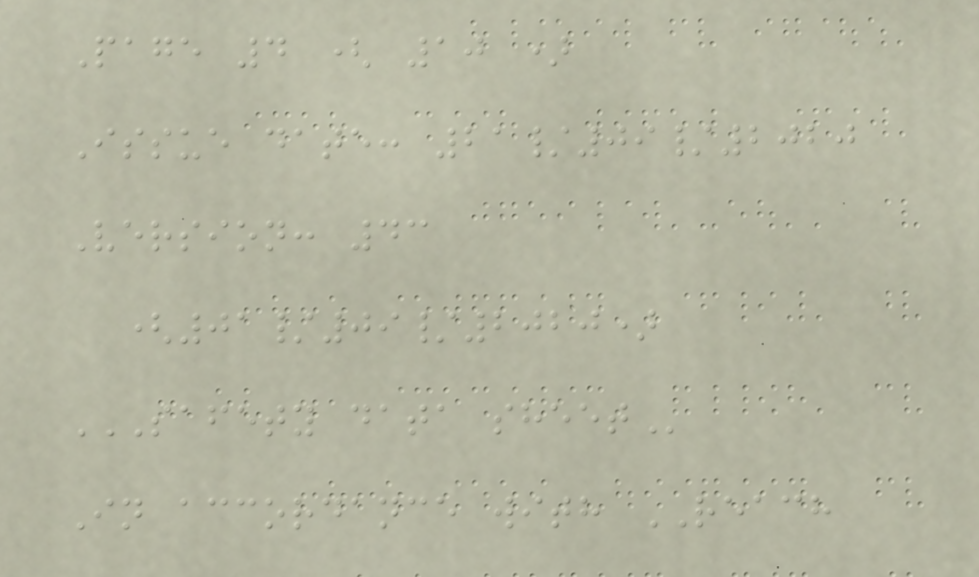Page 4 ( 10 )
Issue date: 21/09/2020
Version: 43
(01/09/2020)
SAFETY DATA SHEET
In accordance with REACH
